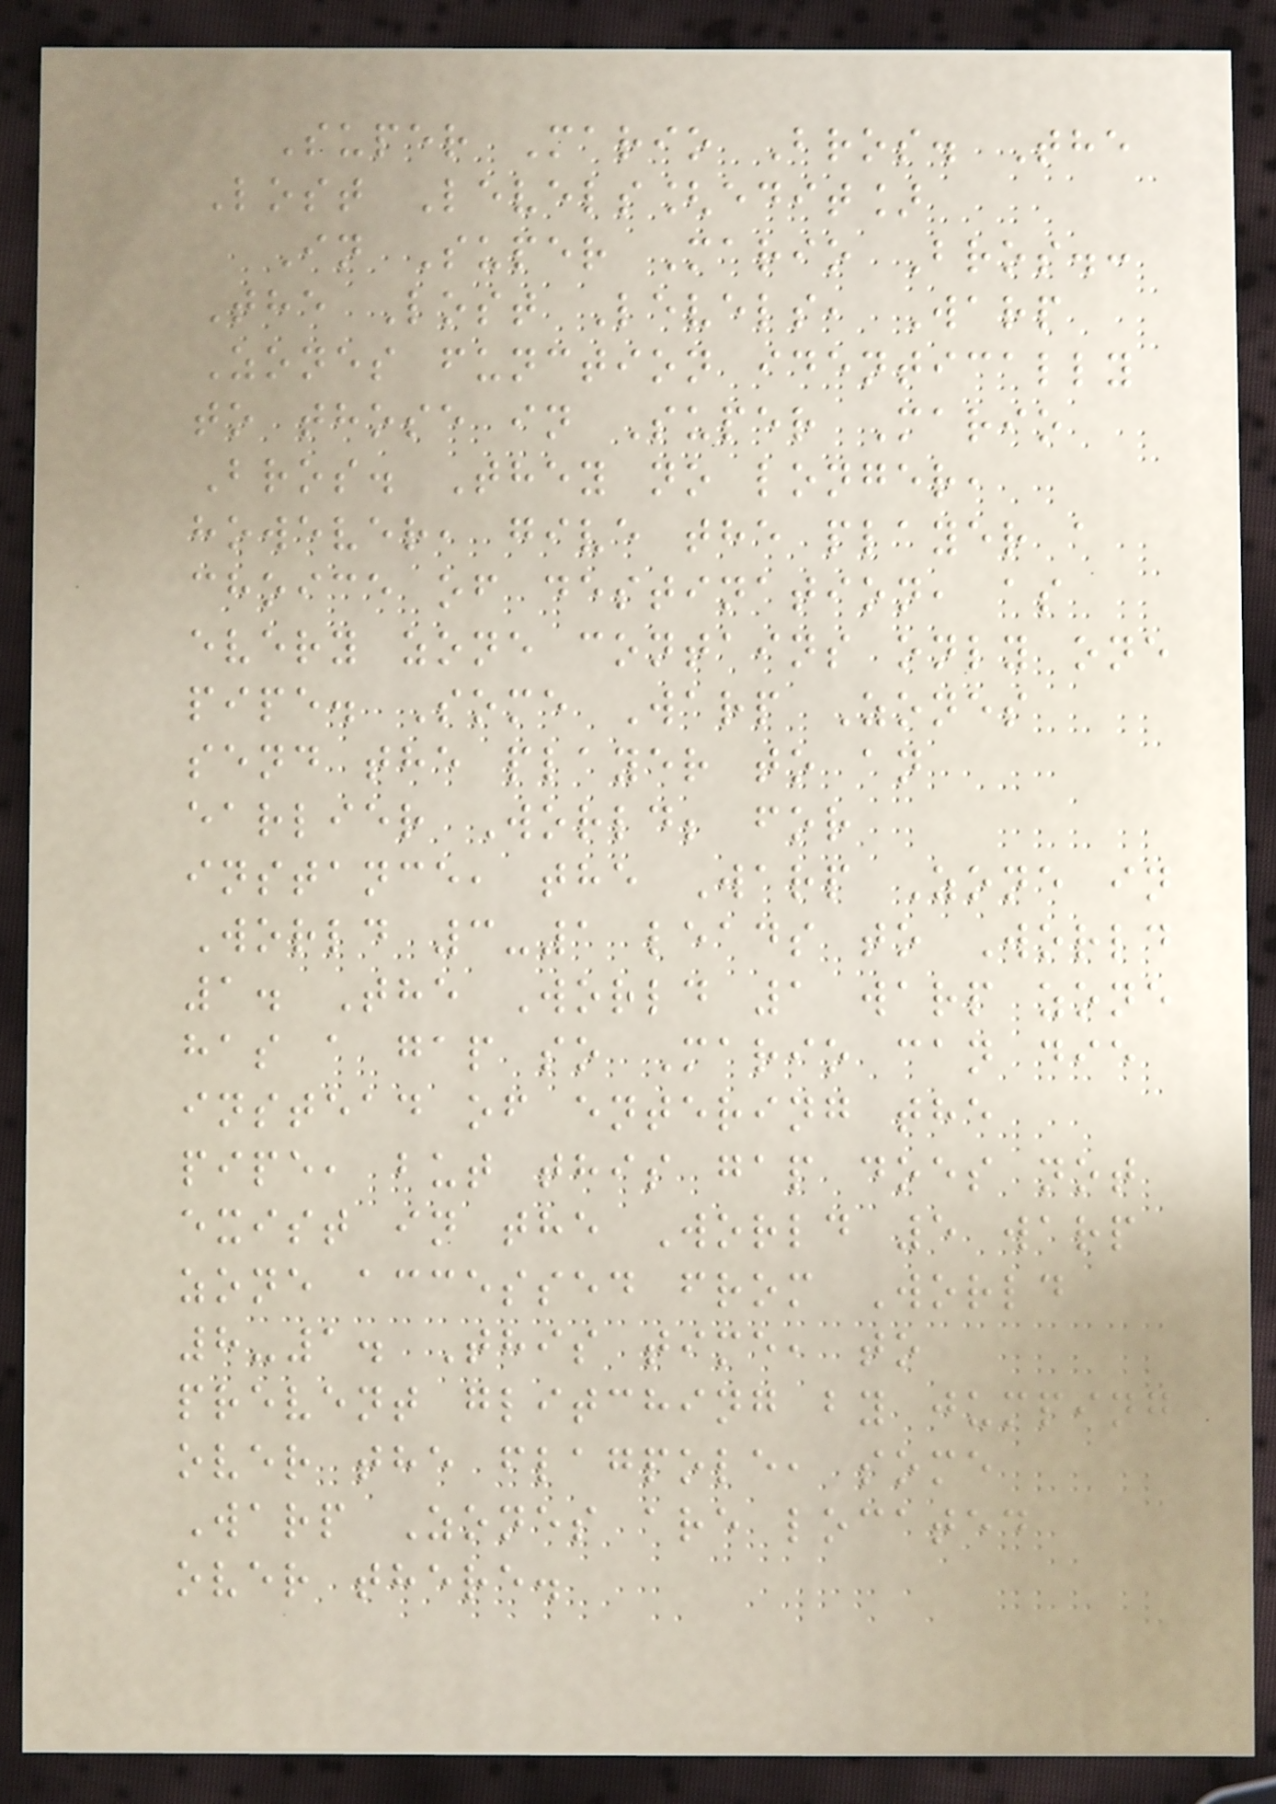Super Mario Bros. The
Lost Levels[edit]
In Super Mario Bros.:
The Lost Levels, Warp
Zones function identically
to those in Super Mario
Bros. They no longer,
however, give the player a
choice of destination, as
every zone contains only one
pipe. Some Warp Zones
send the player to an
earlier World; for
instance, the Warp Zone in
World 3-1 leads to World
1. The World 1 warp zone
has a gap so Mario can die
instead of entering the
pipe, but this gap does not
exist in the World 5 warp
zone accessed from World
8-1. This time, to
prevent glitching by jumping
over the flagpole, some
Warp Zones are located
over there.
